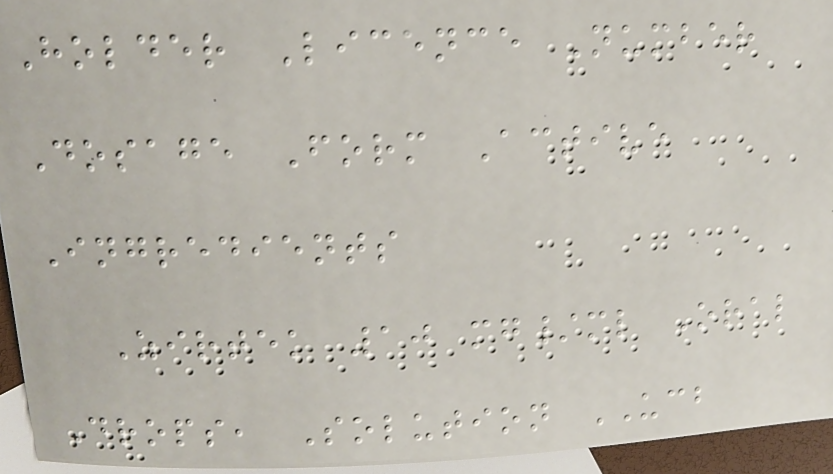Holder Licence Number
Dosage Form Active
Ingredients
Zirtek 10 mg/ml Oral
Drops, Solution UCB
